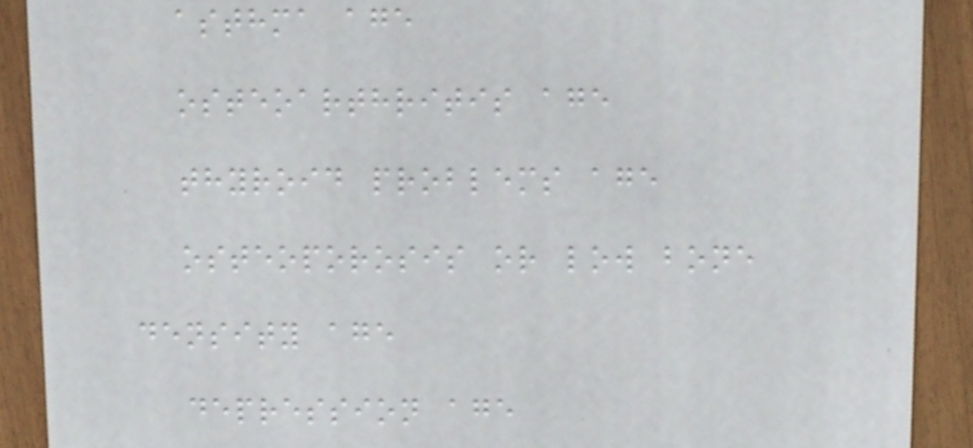asthma age
osteoarthritis age
thyroid problems age
osteoporosis or low bone
density age
depression age
